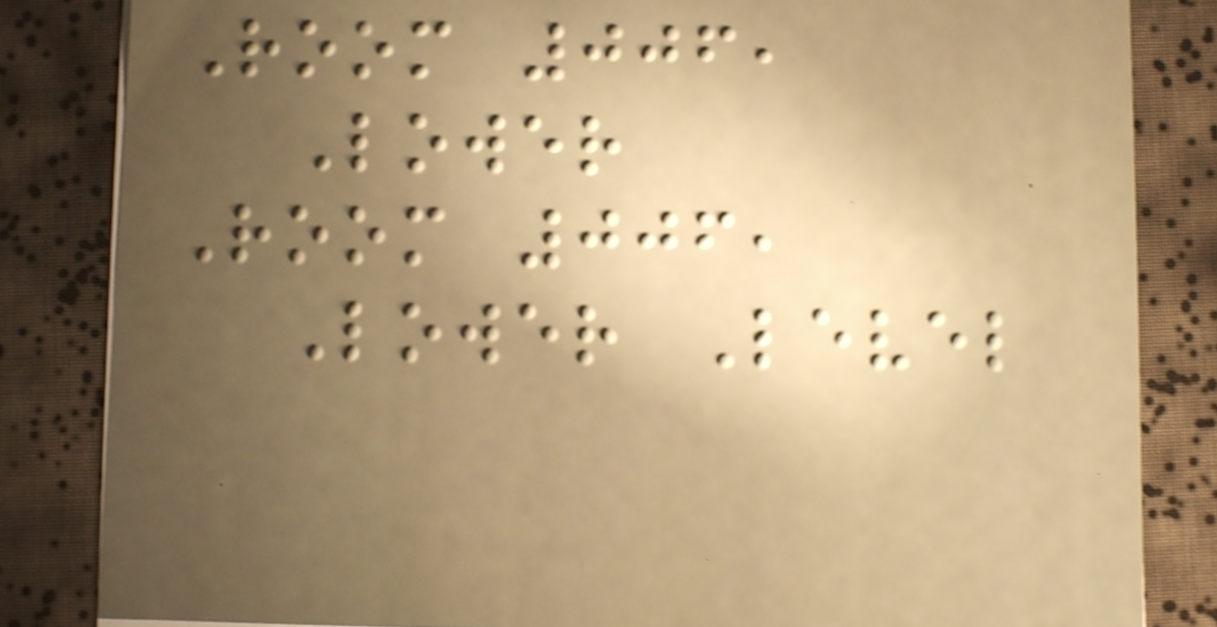Room 006,
Lower
Room 006,
Lower Level
